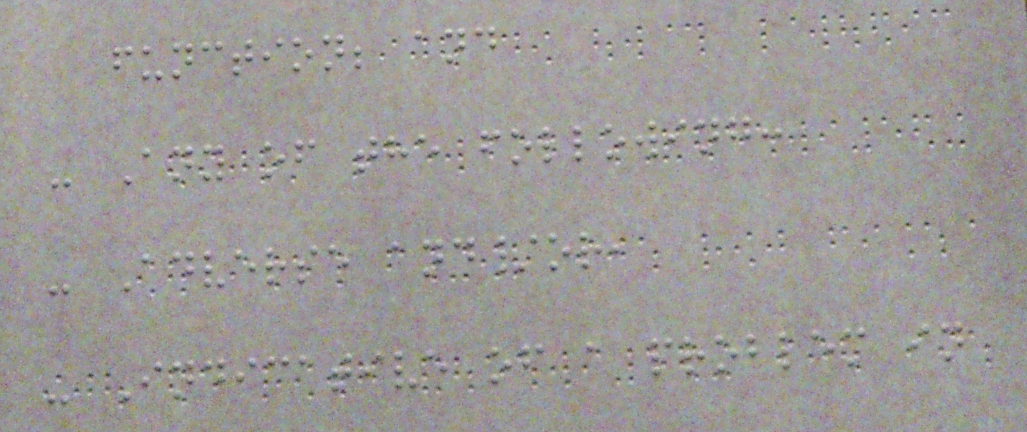function; and
- Any of the following:
- Adverse and/or,
- Indicative of a problem in
